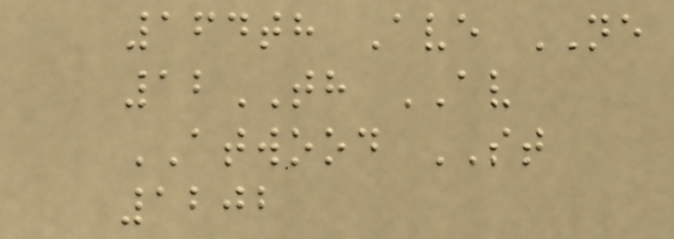164th Ave NE
12TH AV
ATWOOD ST
1202
